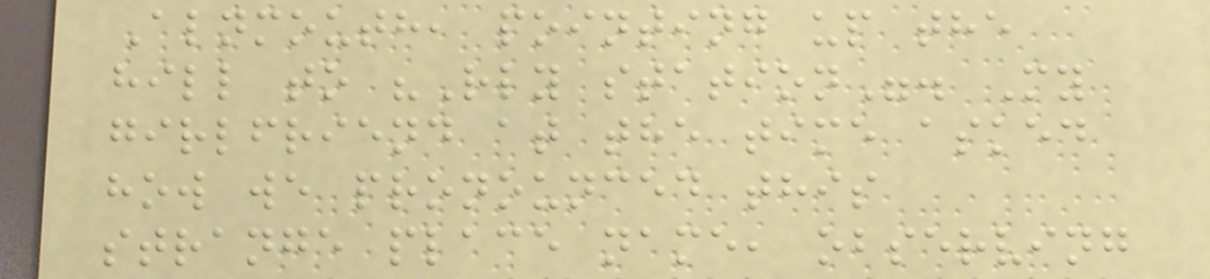Alnmouth, pointing up the
hill to "Rly station". My
girlfriend at the time asked
how we pronounced this
strange place name, observing
